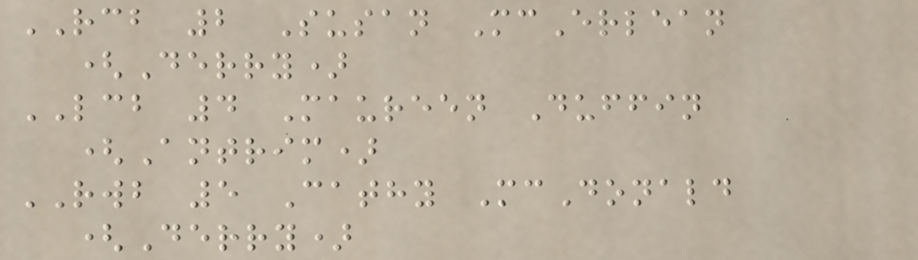RCB 2 Susan McErlean
(Derry)
LCB 4 Maureen Duffin
(Antrim)
RWB 5 Cathy McDonald
(Derry)
